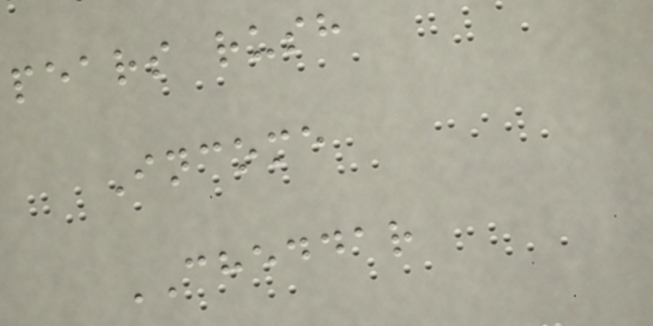pears rush
Income
CHEDDAR
